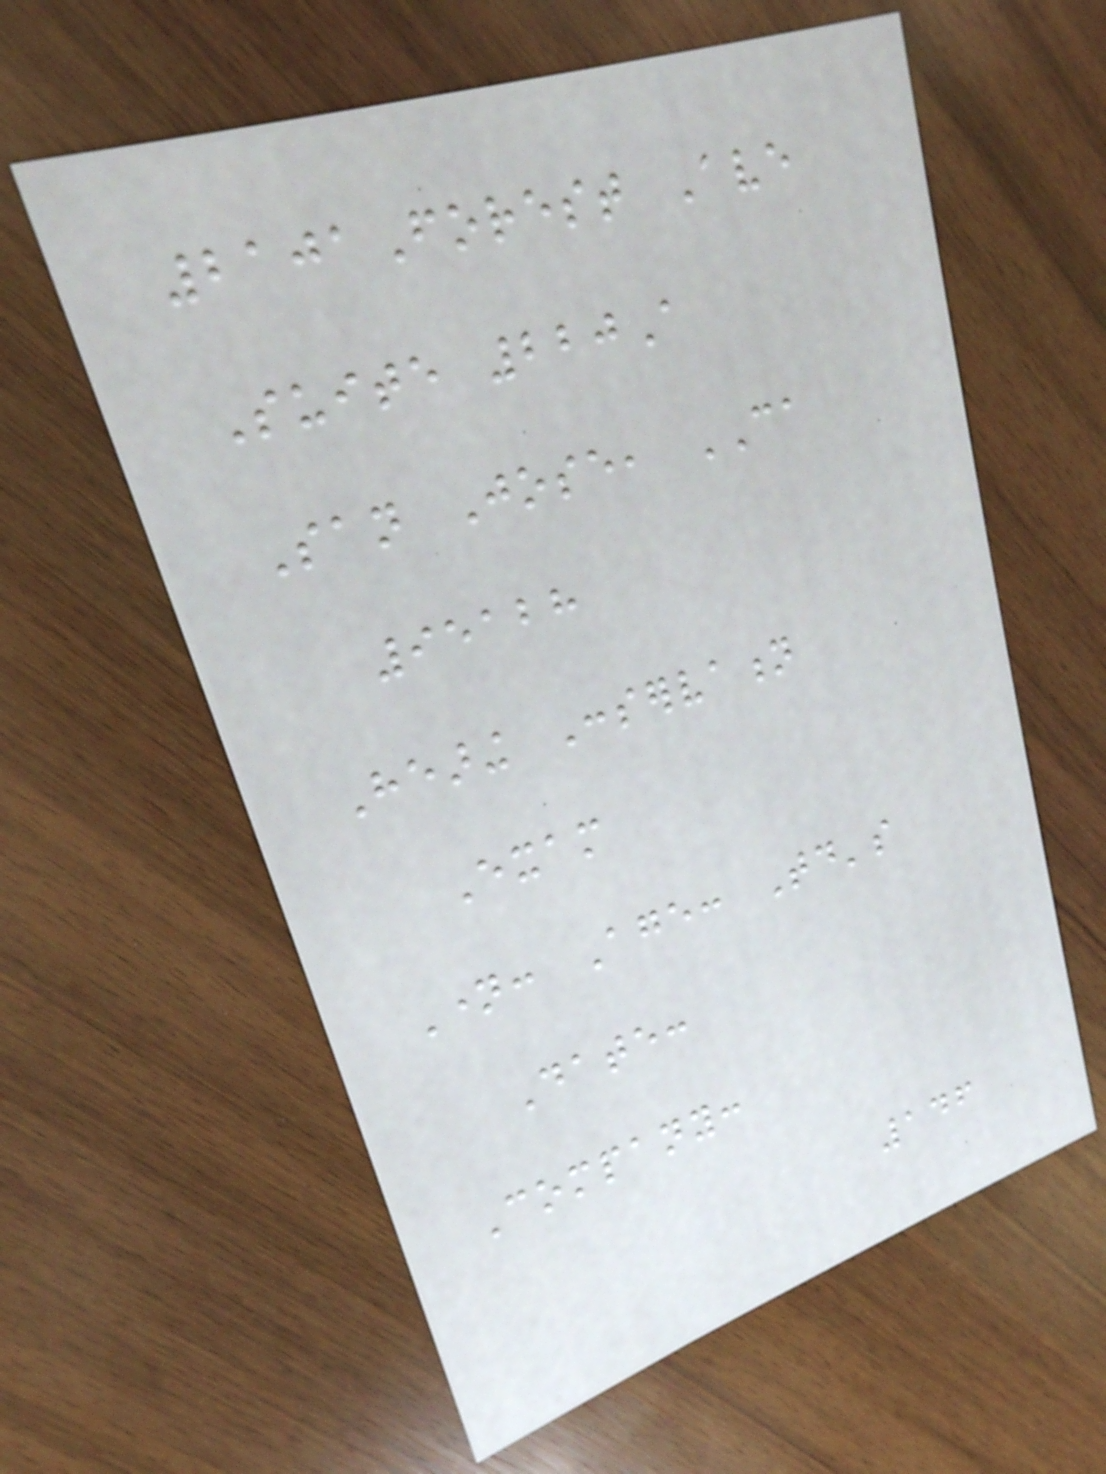2101Forest Ave
Suite 220A
San Jose, CA
95128
Hearing Conservation
Exam
Name: Age: Today's
Date:
Company:
146
